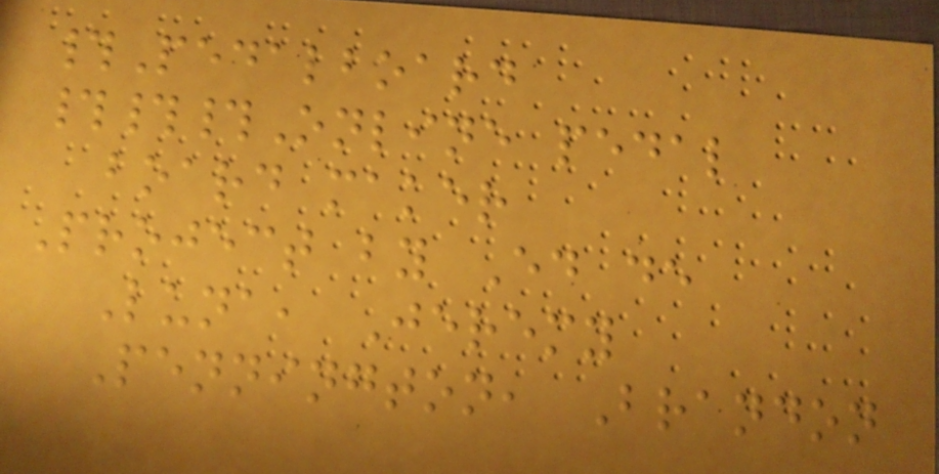#Pedalboard
###Online pedal
board maker
Project by Ed de
Luna, Jeremy
Pennington, Brandon
